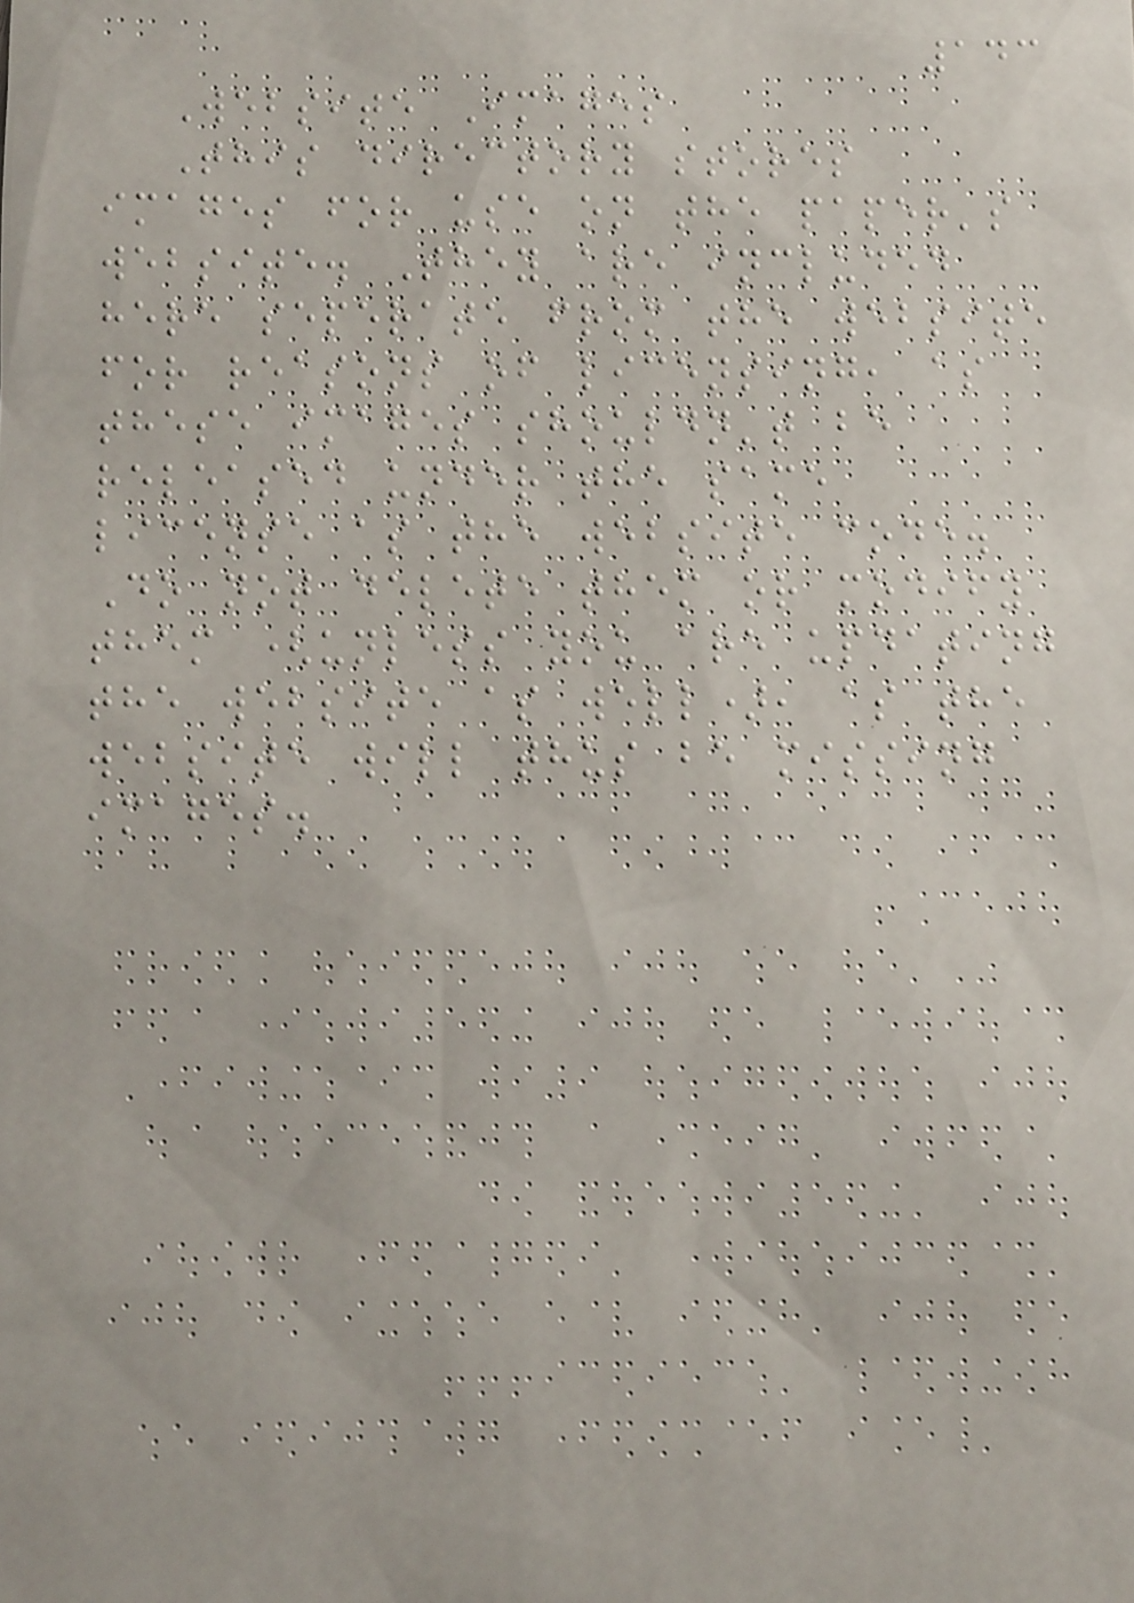143
Website Images
This directory stores
images for use on the paper's
website. They are included
here seperate from the website
for reasons of licensing, as
these images shouldn't be
released under the same
license as the website code.
Do not delete them or modify
them (unless you are updating
the website as well), as the
website will thus be missing
images.
